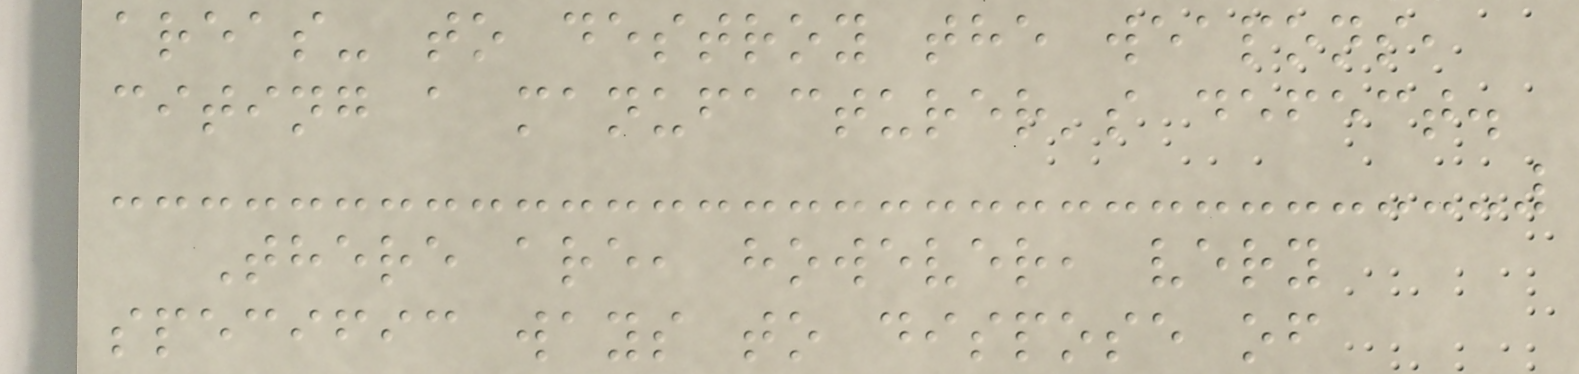areas- to destroy the weapons,
citing a manufacturer's defect.
There are, however, very
specific ways to dispose of
